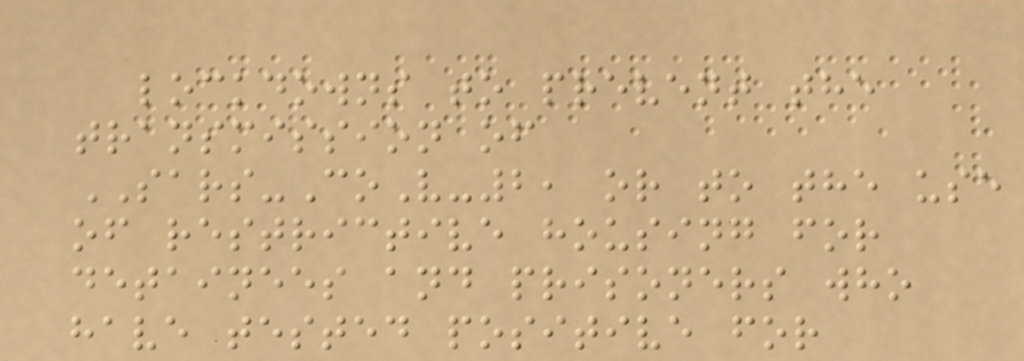lockdowns to prevent the
transmission of
SARS-CoV-2, or to the use
of restrictive housing for
detainees and prisoners who
have tested positive for
